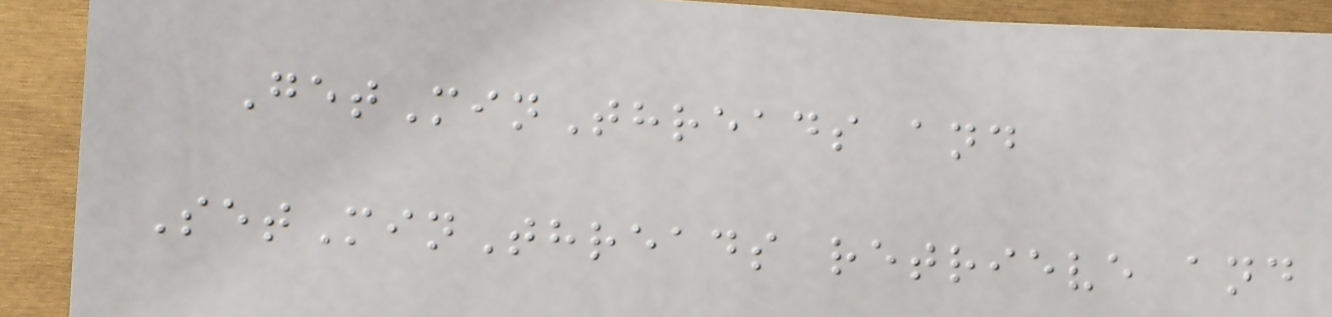GetMinThreads and
SetMinThreads retrieve and
